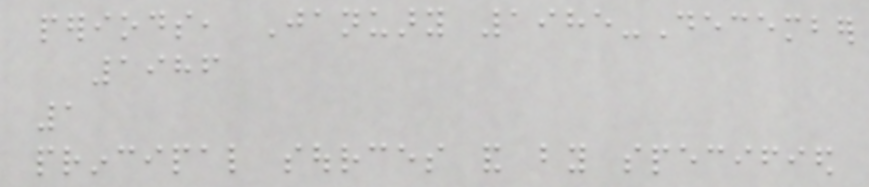periods, January 1985-December
1986
1
principal sources and by specified
